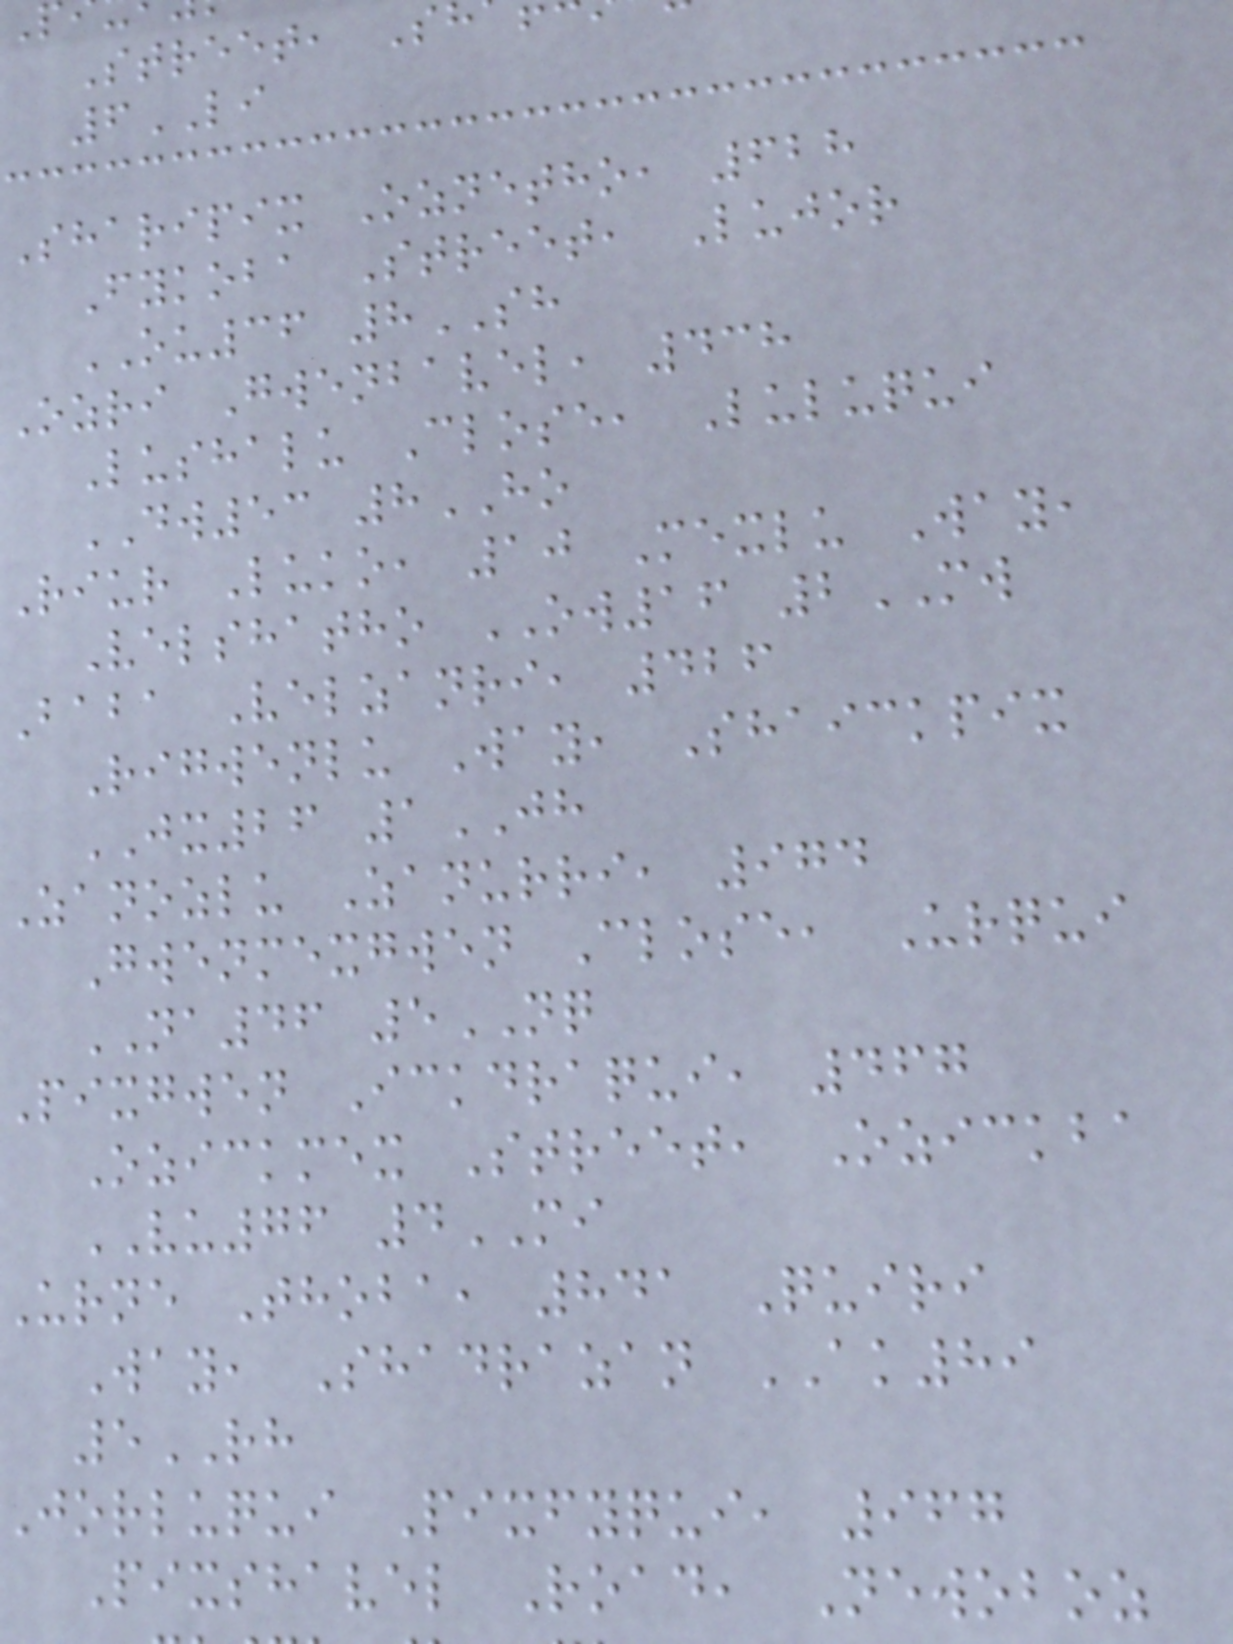Street, S
6LI
Sharipix Oznetho, 628
Fykoba Street, Lujor
OU36 8SH
Ozri Gwenbavel, 438
Lushalu Close, Luluqui
DW53 8HO
Riur Luko, 10 Mexlu Way,
Velshatho OW16 2MW
Baba Velzanri, 426
Rigwenlu Way, Shaickpix
JX26 1JH
Zanozlu Zanurri, 974
Gwenmexgwen Close, Urqui
NA46 5NQ
Pixgwen Ickdraqui, 467
Ozickmex Street, Ozickba
VU76 4MI
Urne Thoba, 841 Quiri
Way, Shadrazan AK89
5RH
jorluqui Pixfyqui, 967
Pixshavel Road, Newoboz
